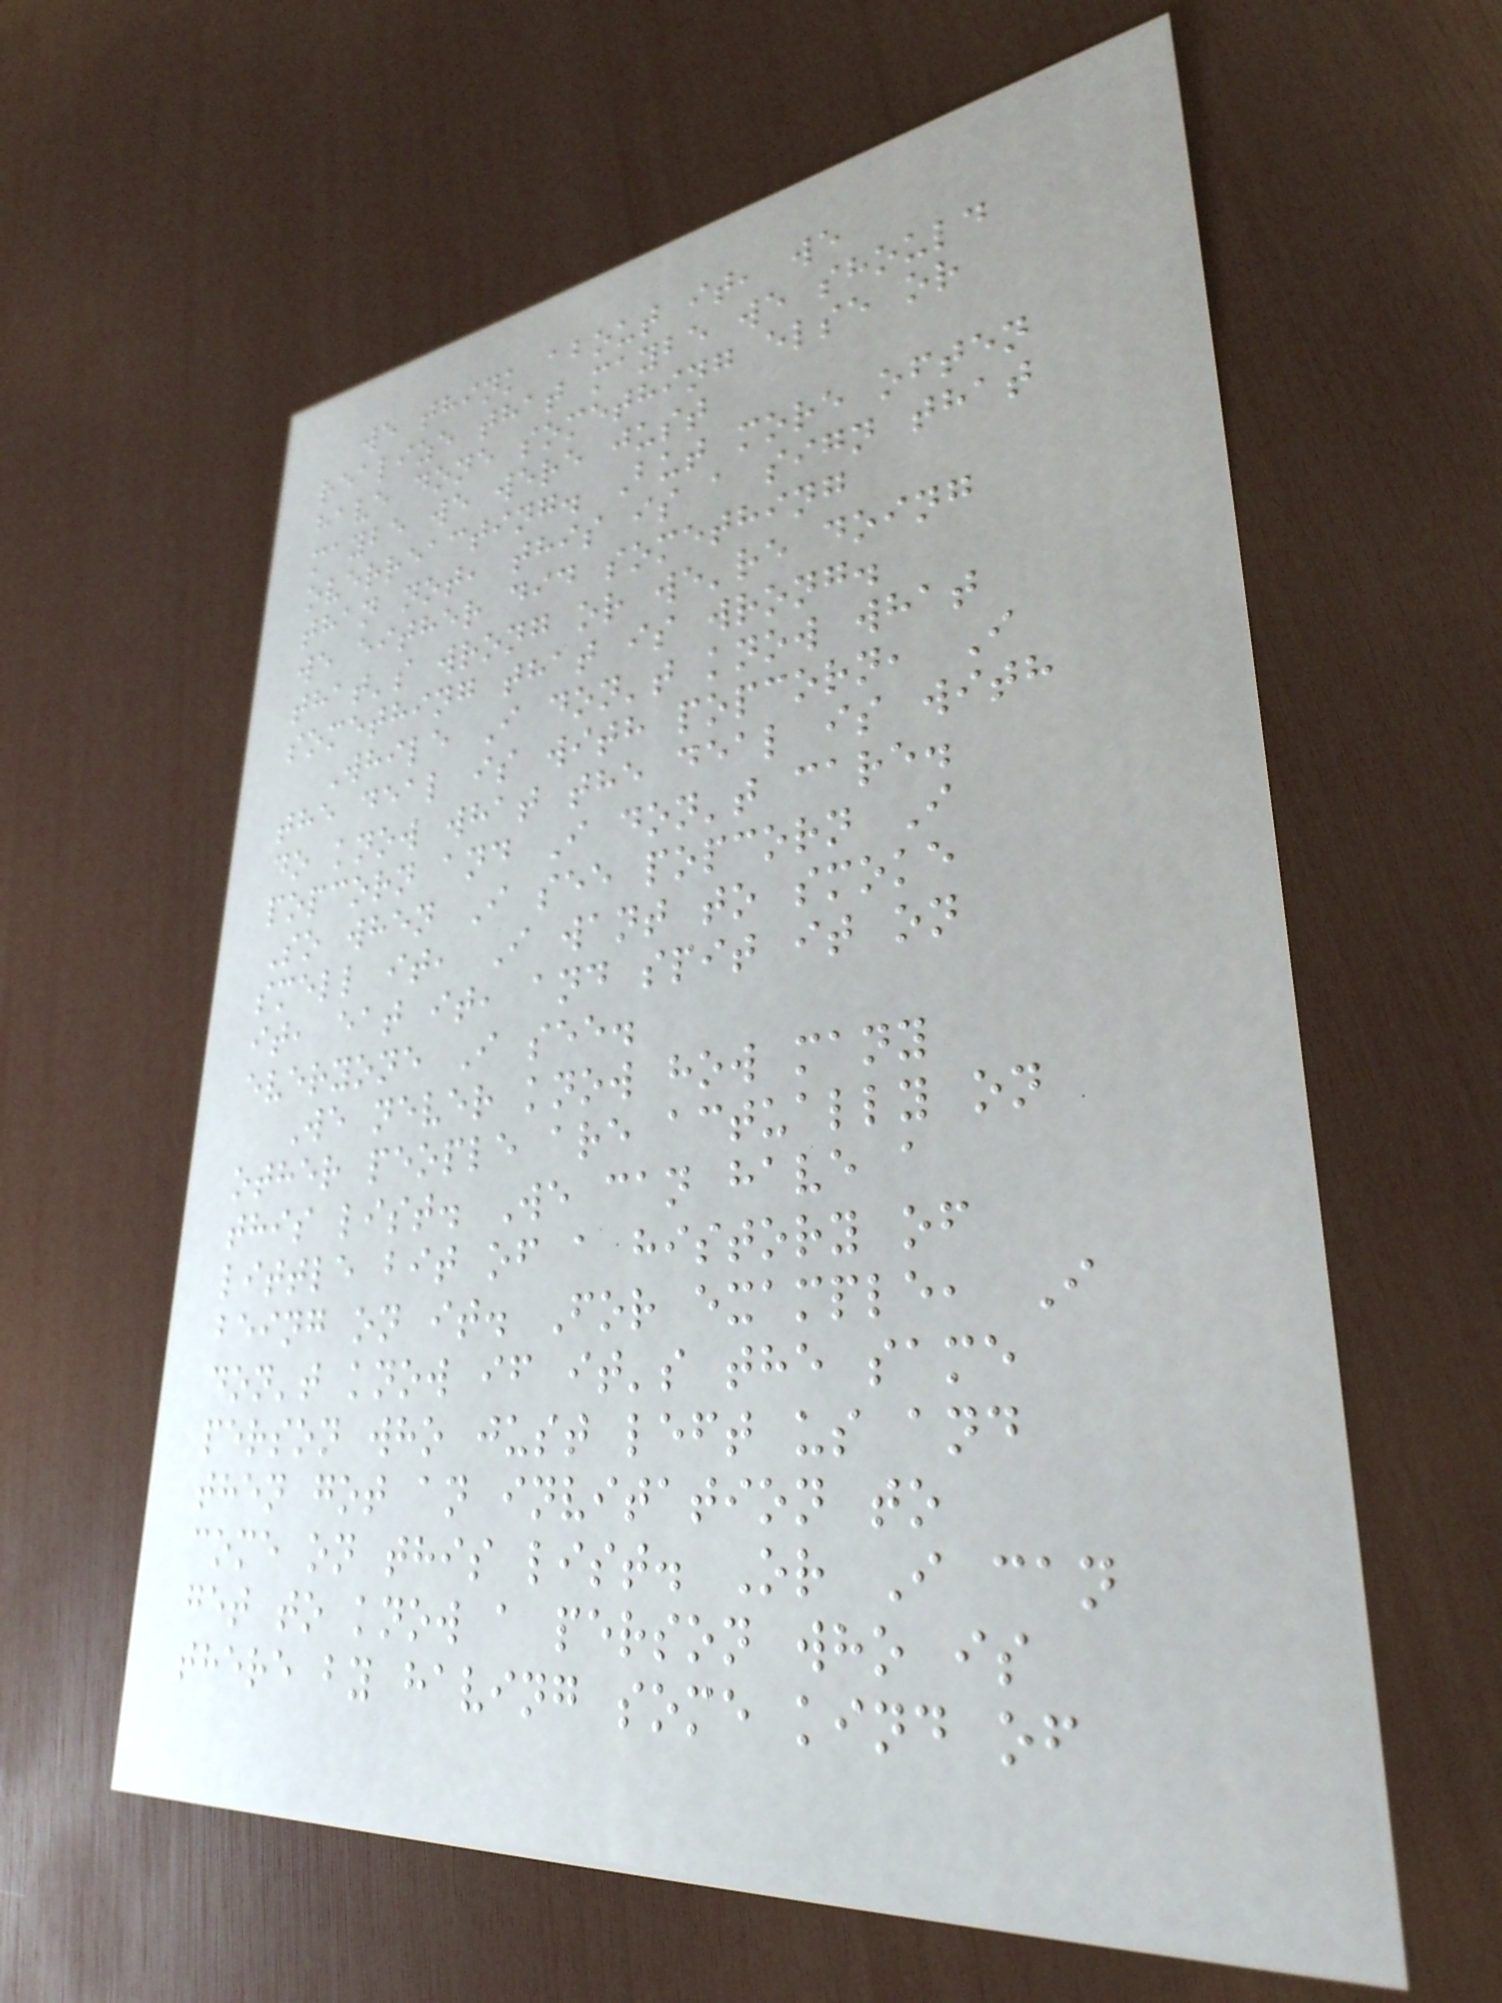we think about it, we
realize that maybe we should
have done something else or
maybe we were just
overreacting. But more often
than not, this is a sign that
we either did something
that's wrong or we're doing
something that is wrong.
While I don't know what
the deal is with popcorn, I
do know what the deal is with
popcorn and I don't care.
So when I see popcorn I
smell it, I want to smoke
it, eat it, and spit it on
everyone I see.
We never know how many
other people are actually on
this list. We can have a
little bit of a history of
being on it. For example, I
don't know if it's the same
person who just left us and
then got an invitation to
come on this list. Or I can
get to know a person who is
there by having some kind of
